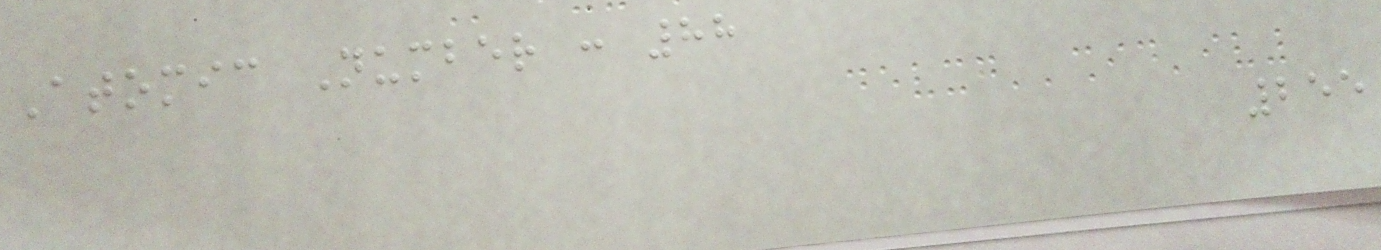Atomic Number : 88
255
